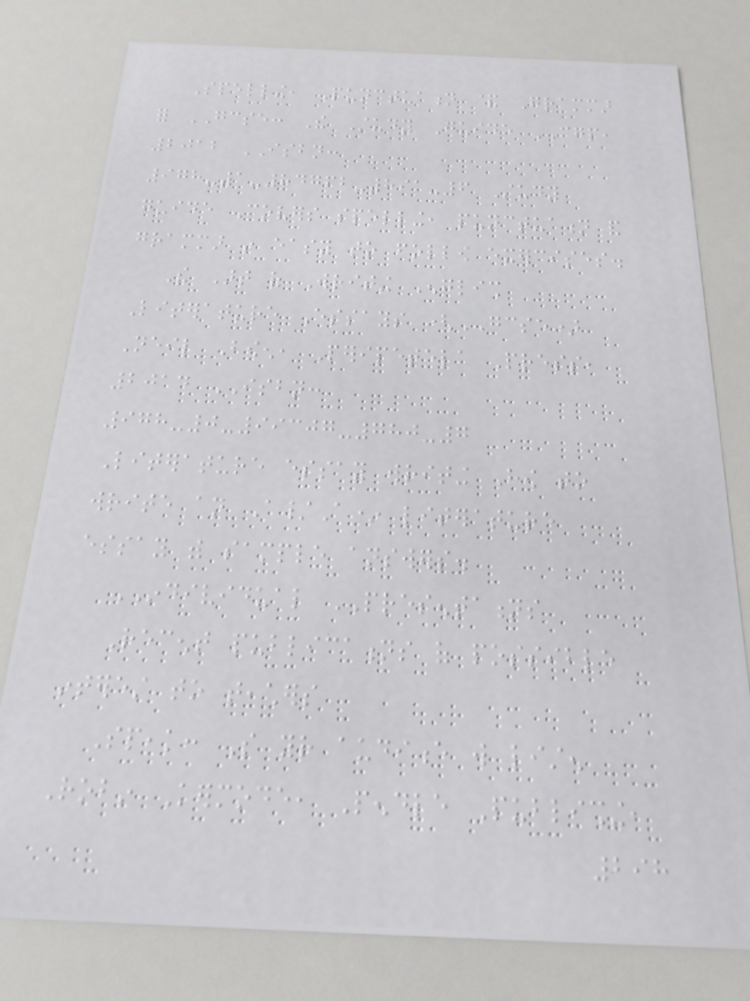Spelling, Punctuation & Grammar
for GCSE: The Study Guide CGP,
2012 ISBN:
978-1-84762-891-6 Study
guide Covers spelling, punctuation and
grammar in easy to follow exercises.
The Art of Writing English
Literature Essays (GCSE)
Neil Bowen, Peripetela Press,
2014 ISBN:
978-0-99307-780-7
Literature essay writing How to
write an A/A* literature
essay with sample answers.
INDIVIDUAL PRESENTATIONS
Recent publications of possible
interest to teachers
Speak: So your audience will listen
Robin Kermode, Pendle Publishing,
298
